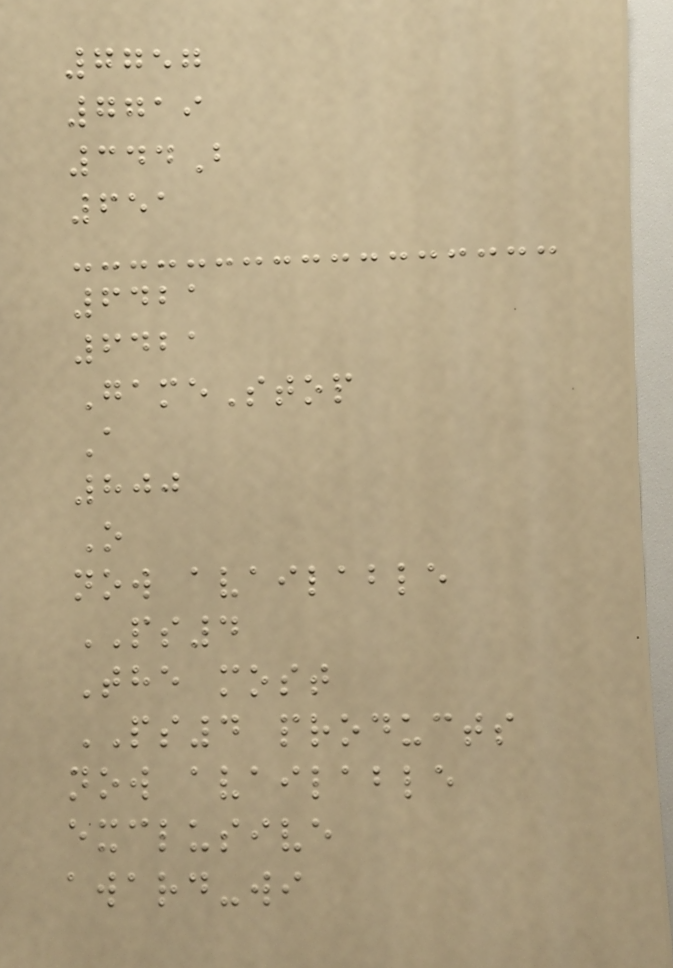7757
7719
344B
651
6421
6421
GameStop
A
800
O
now available
PS4
The most
PS4 products
now available
exclusive
award-wi
